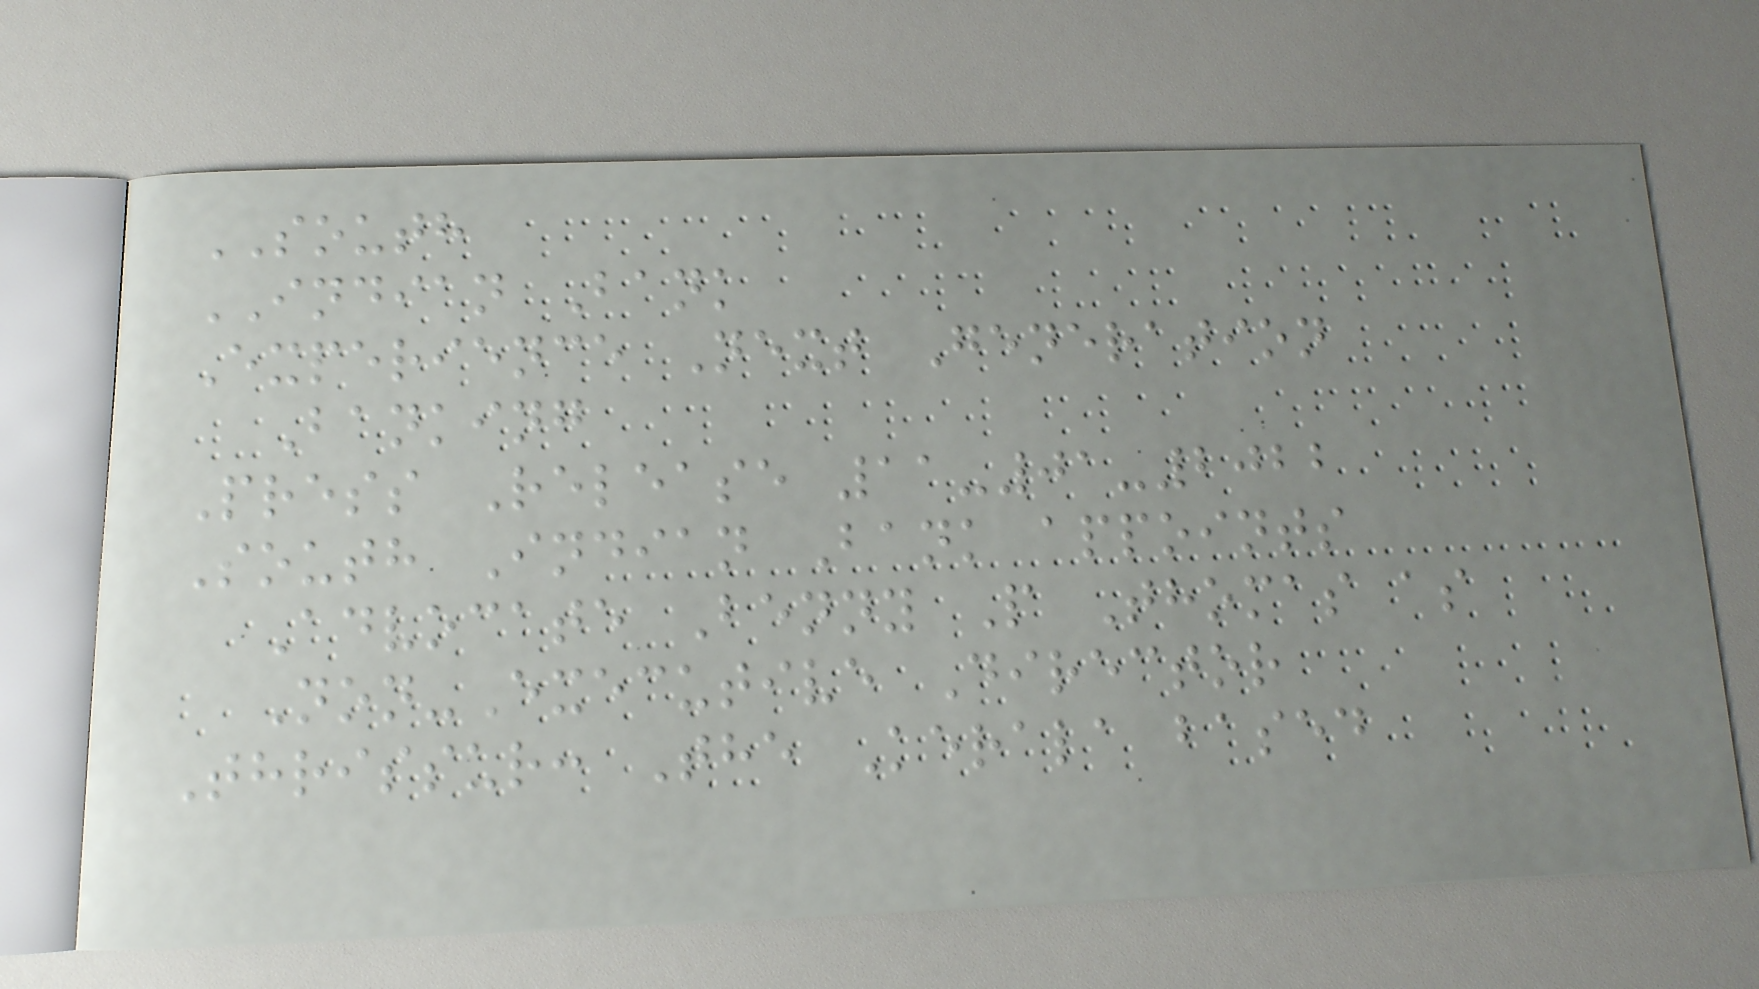SOUTH
INDIAN Bank
Experience Next Generation
Banking
Press Release 11-01-2022
South Indian Bank appoints
Advocate Benny P Thomas as
Non-Executive Director
Thrissur: The Kerala based
